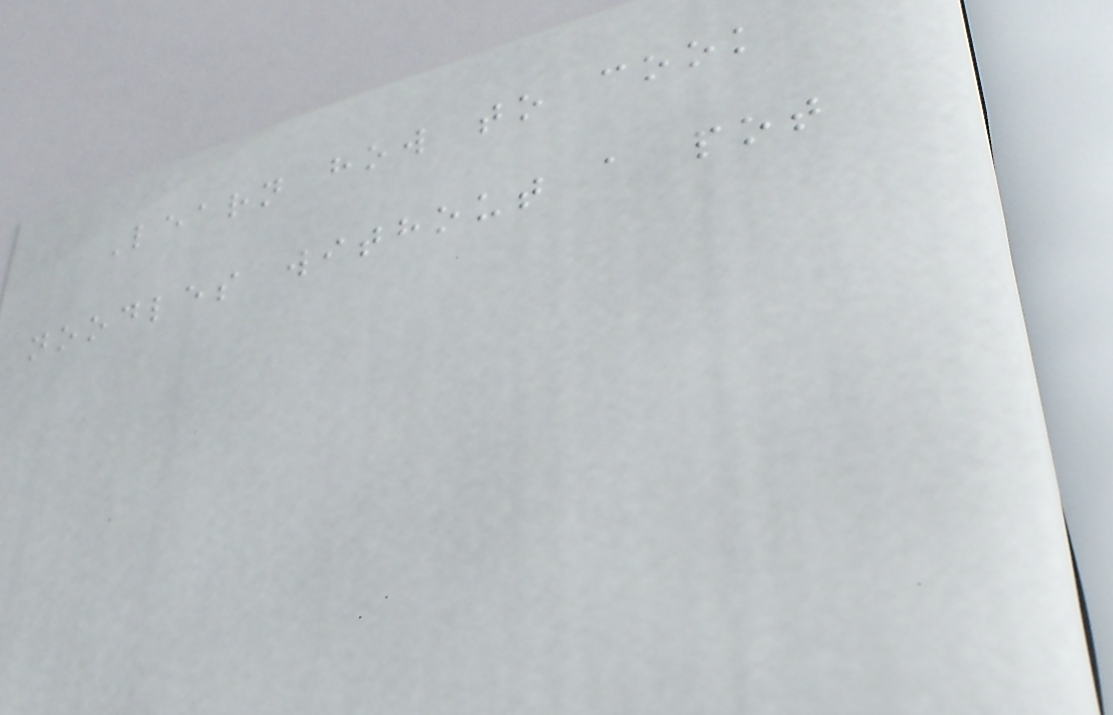Learn how to cook
noodles without a pot
